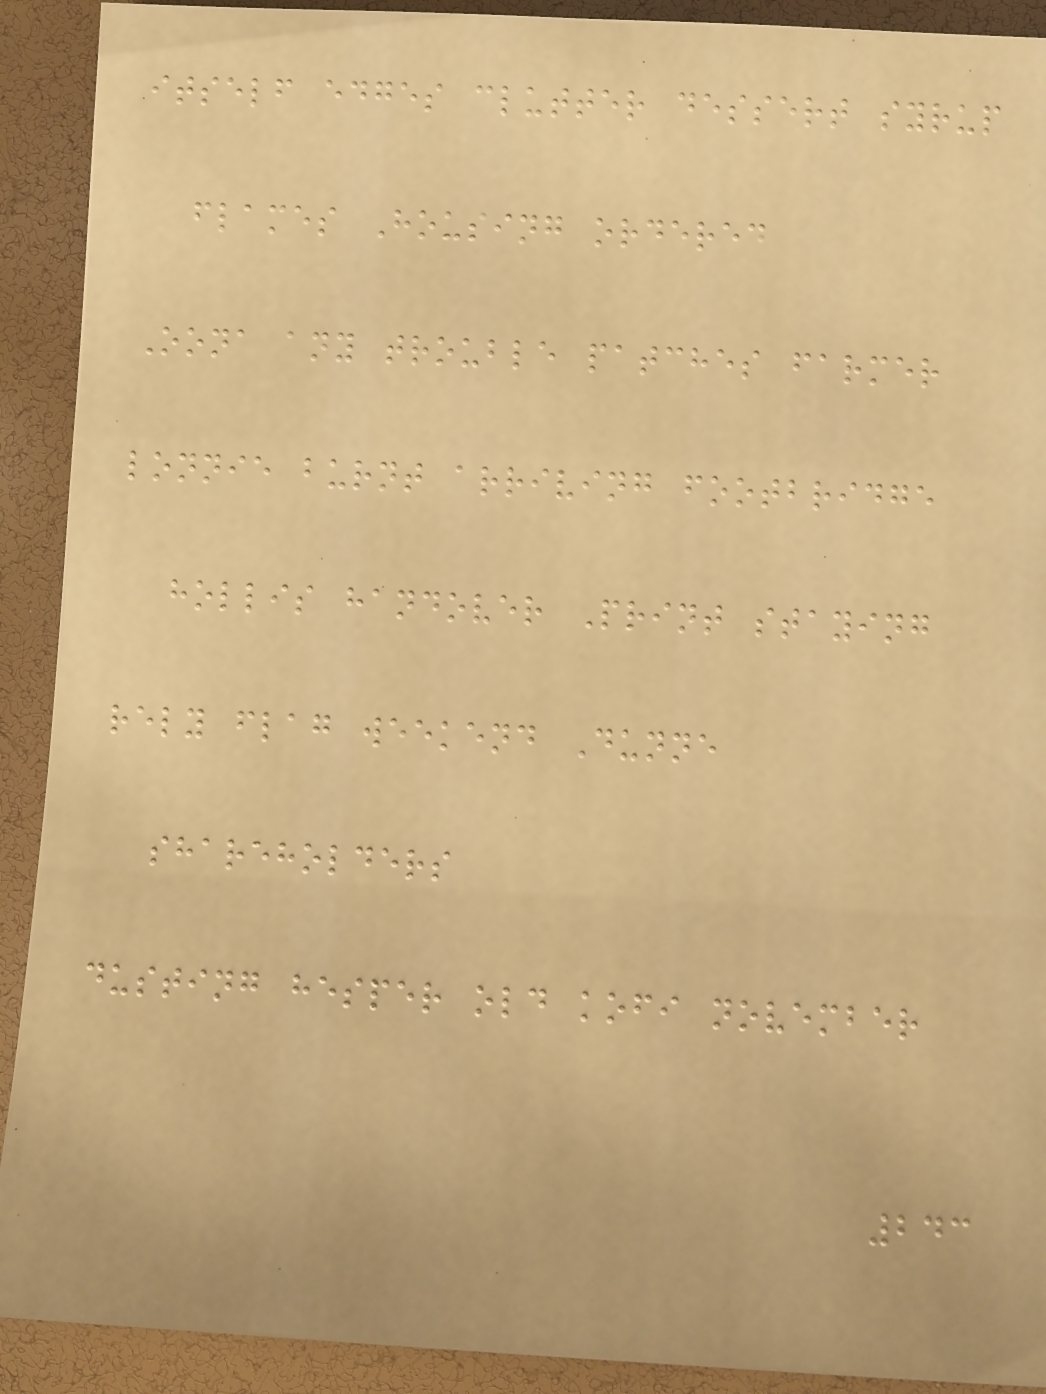itself edges clutter dessert syrup
flames Housing ordered
Oona any trouble patches farmer
lonnie burnt arriving footbridge
hollis handover Print staying
rely flag weekend Dunne
shareholders
dusting hesper old kofi november
243
